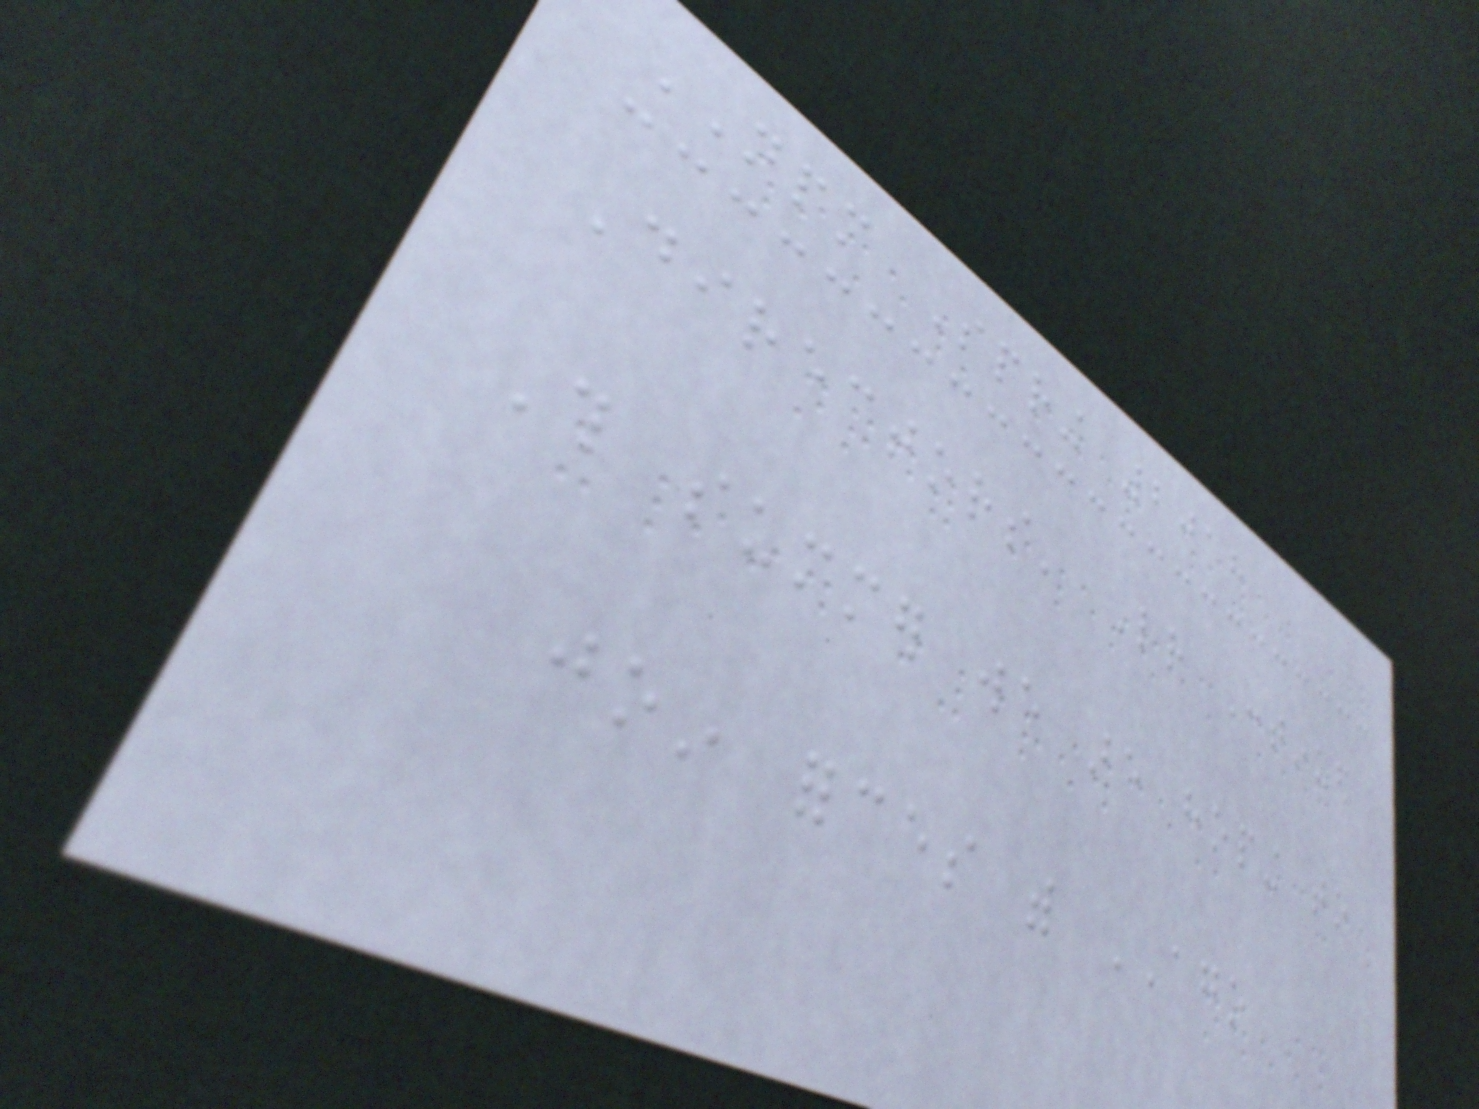NPM Spring 2018
Directors' Letter Continued
This summer we are hoping to
join forces with AGO
